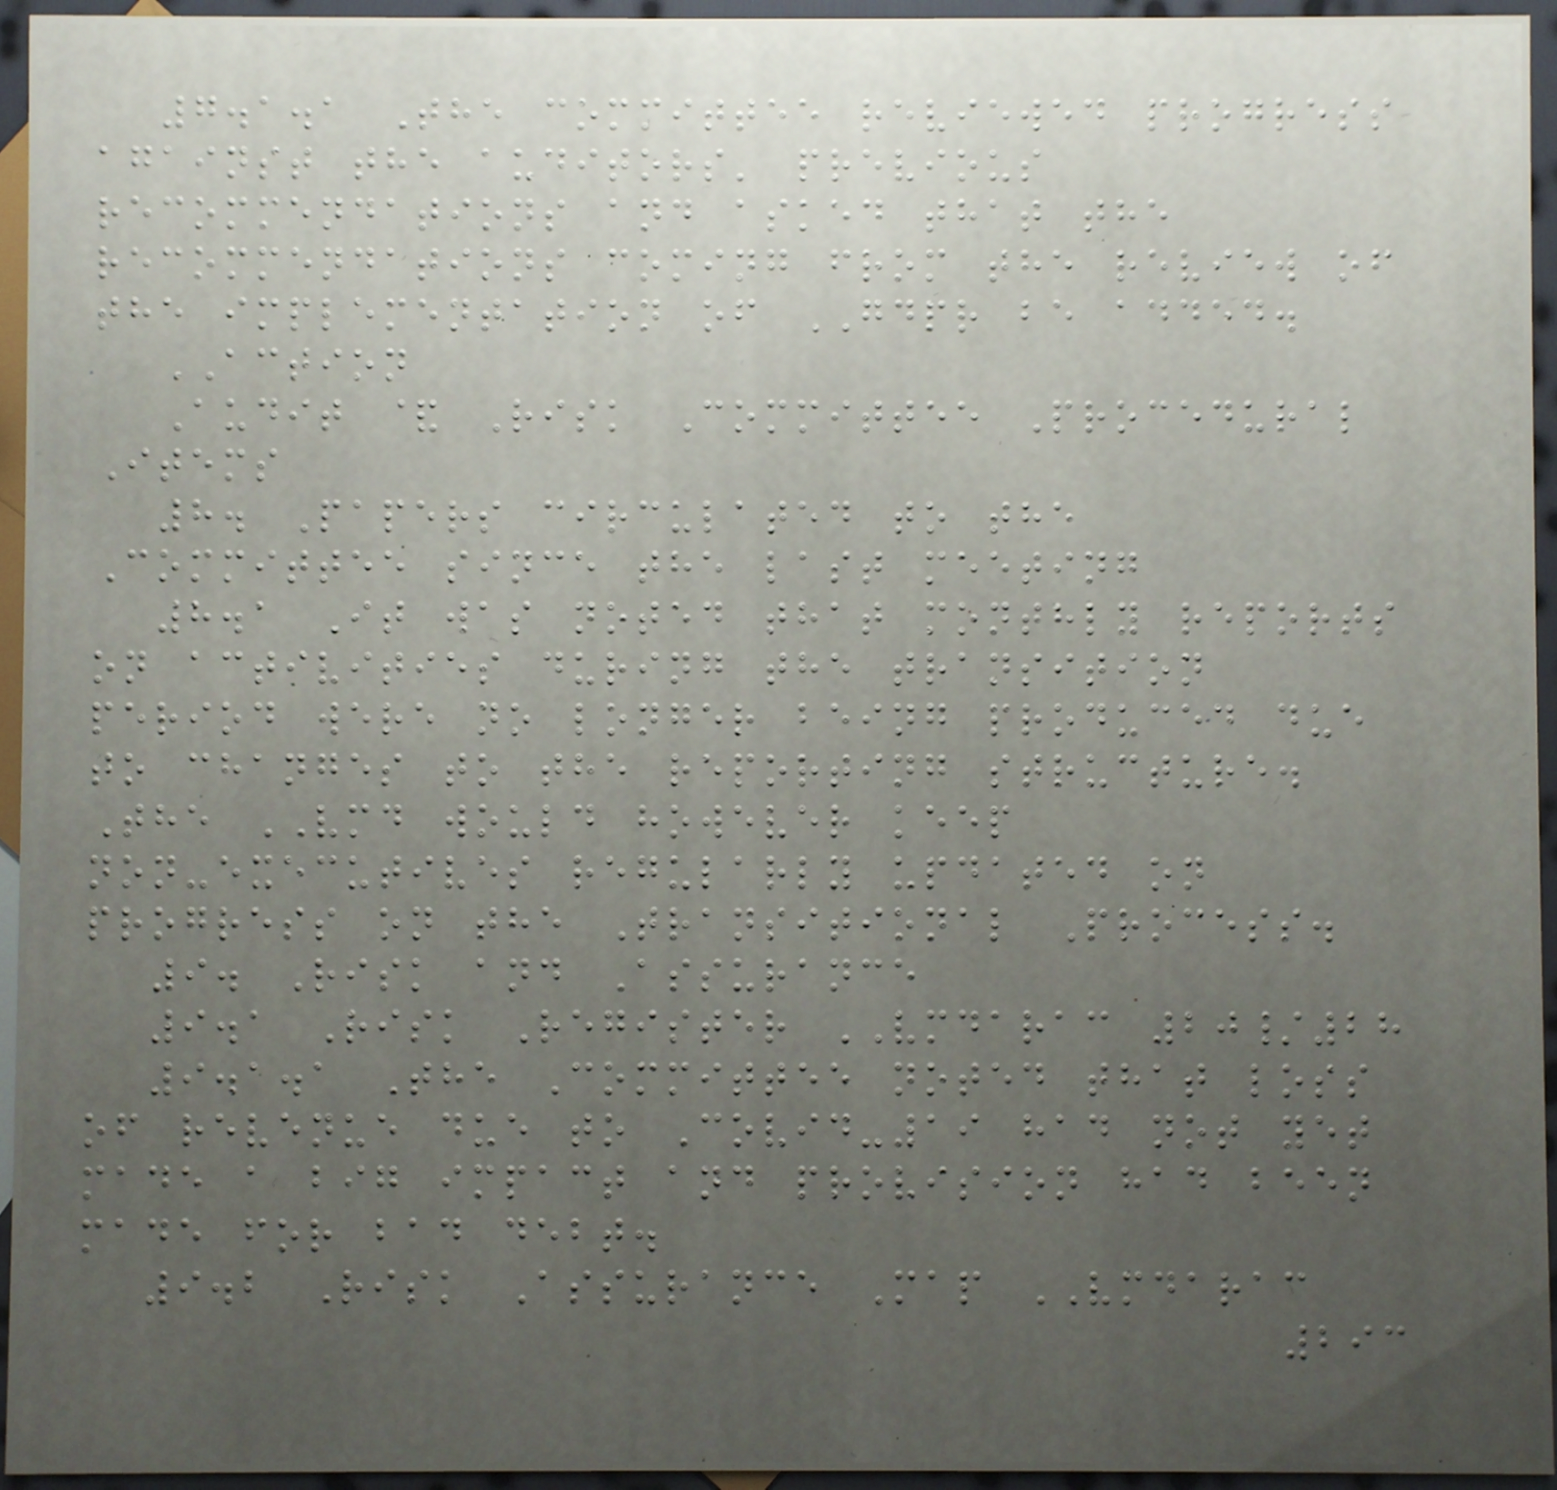7.1.1 The committee reviewed progress
against the auditors' previous
recommendations and asked that the
recommendations coming from the review of
the implementation of GDPR be added.
ACTION
Audit & Risk Committee Procedural
Items
8. Papers circulated to the
Committee since the last meeting
8.1 It was noted that monthly reports
on activities during the transition
period were no longer being produced due
to changes to the reporting structure.
The VMD would however keep
non-executives regularly updated on
progress on the Transitional Process.
9. Risk and Assurance
9.1 Risk Register VMDARAC 20/28
9.1.1 The Committee noted that loss
of revenue due to Covid-19 had not yet
made a big impact and provision had been
made for bad debt.
9.2 Risk Assurance Map VMDARAC
293
